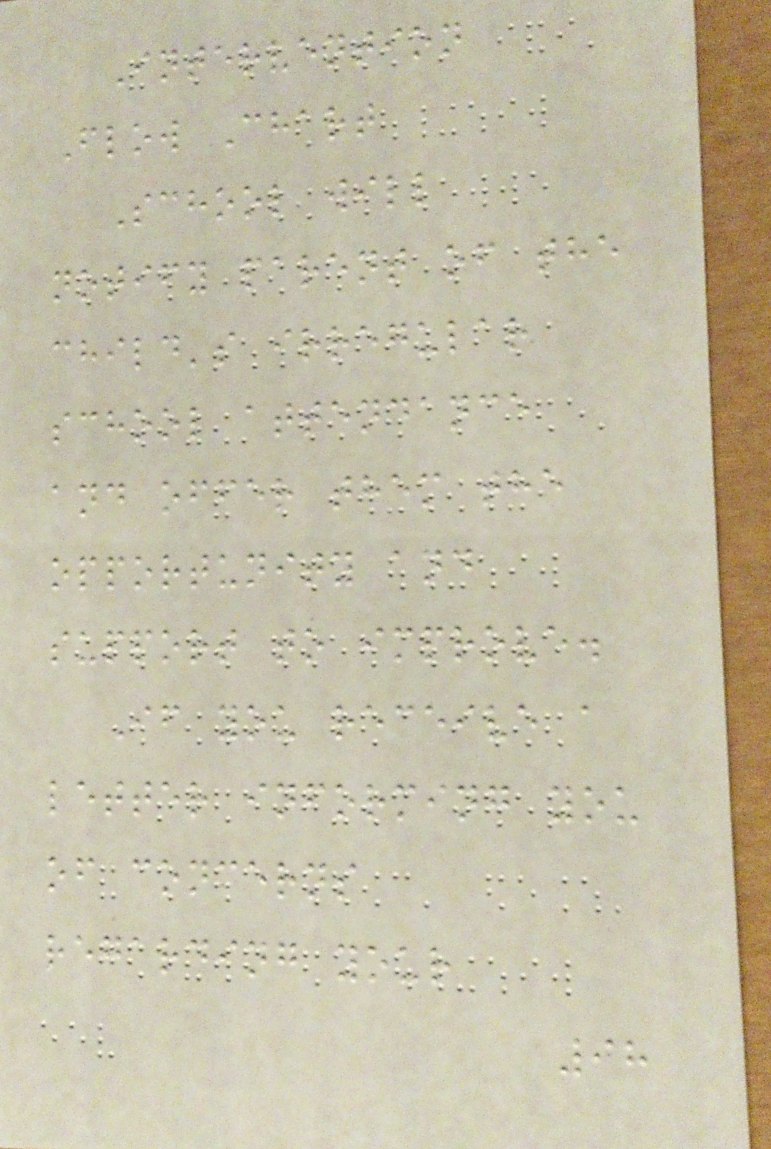Intervention
Flow Chart
School will
notify parent of the
child's irregular
school attendance
and offer them the
opportunity and
support to improve.
If you receive a
letter informing you
of concerns
regarding your
98
